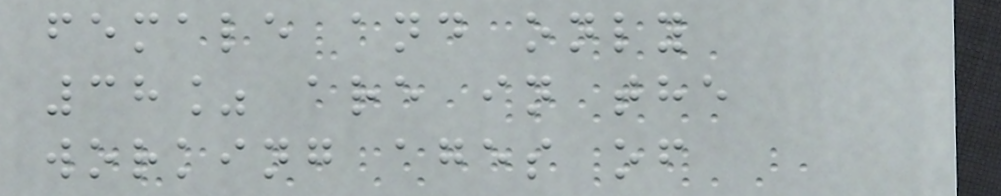female and only
38% are in the
working ages of
